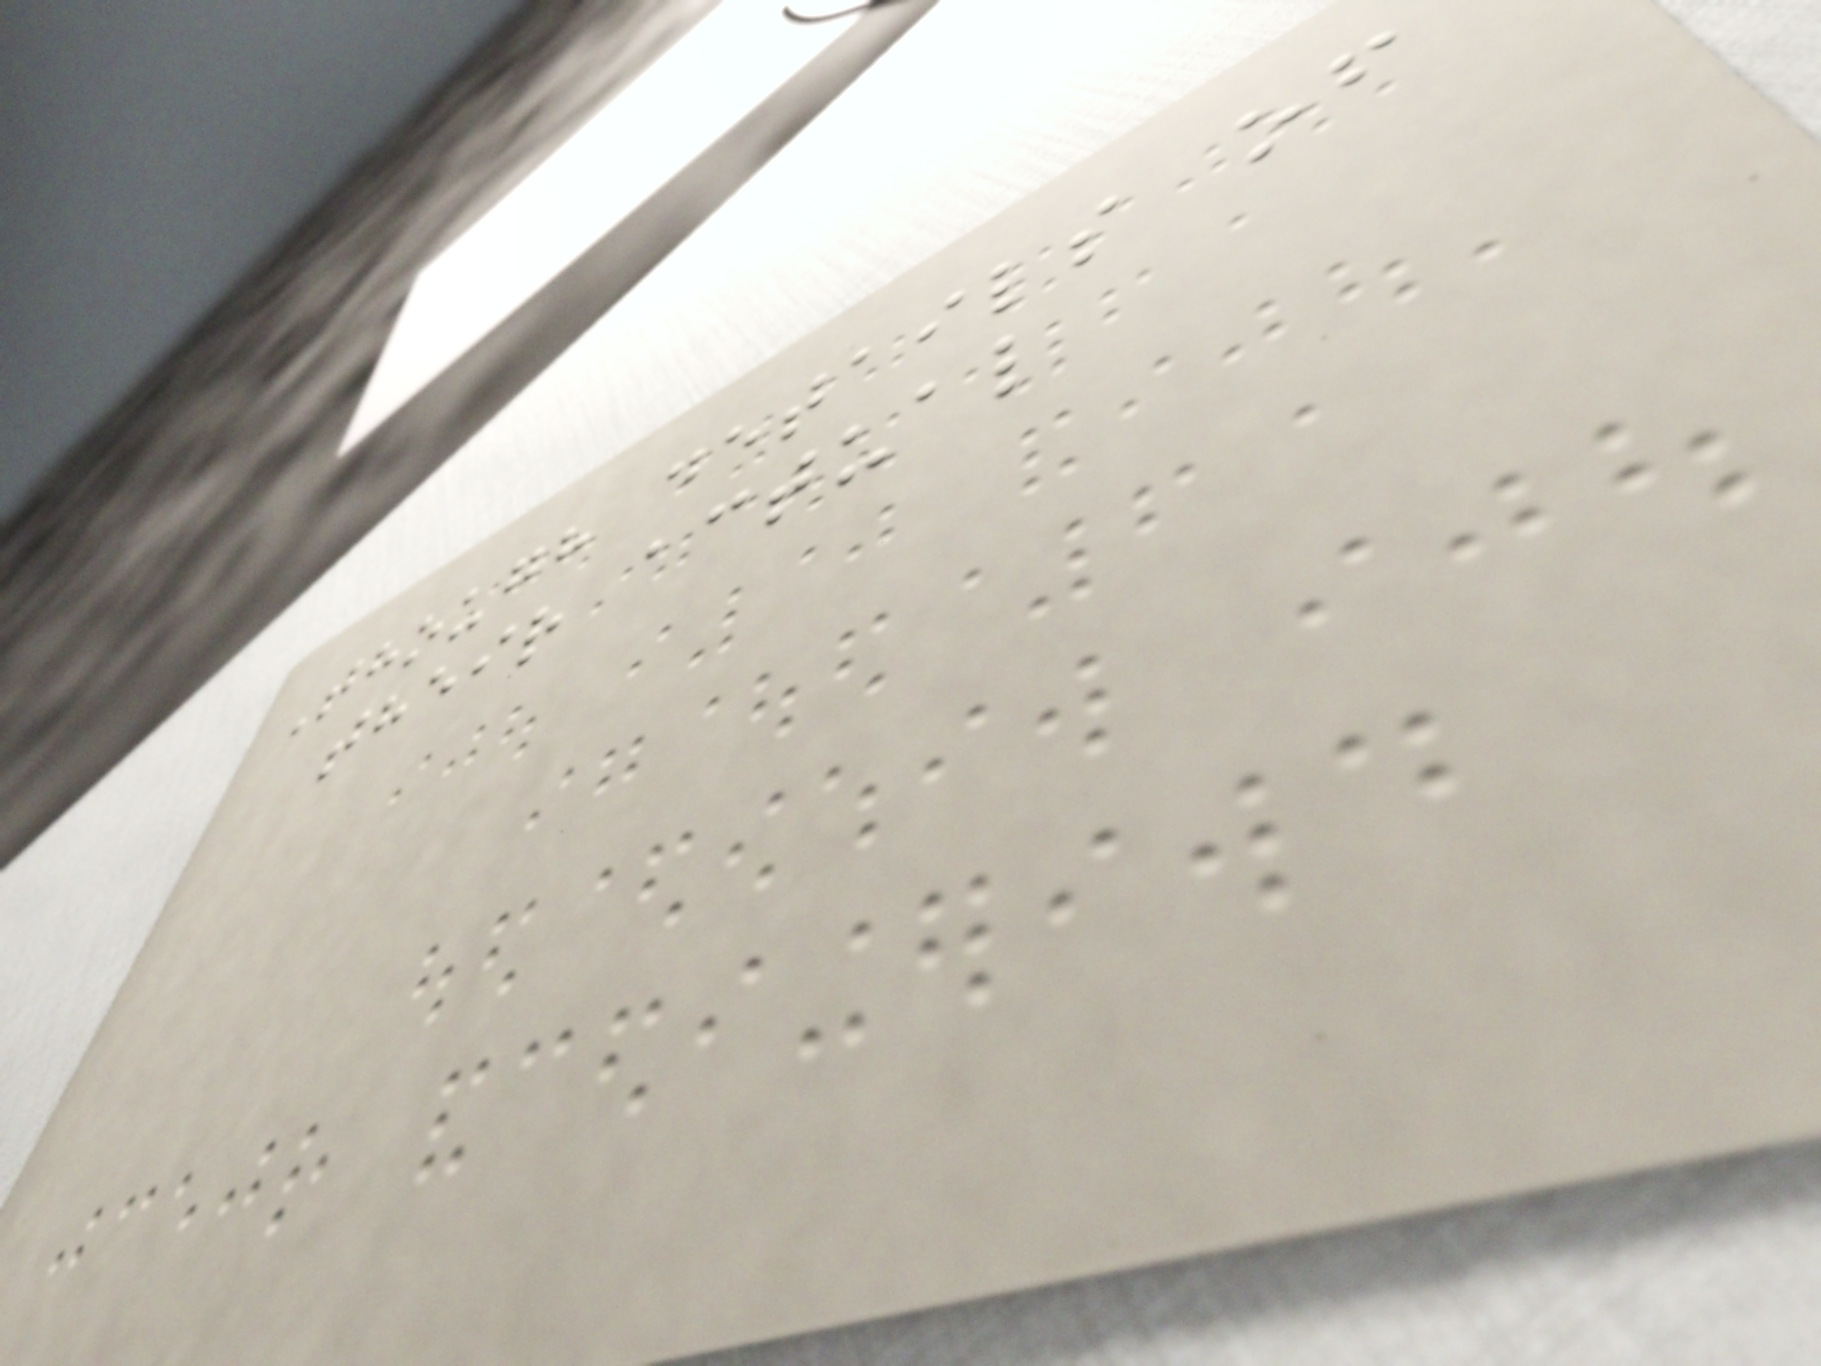Though details of
their actual
